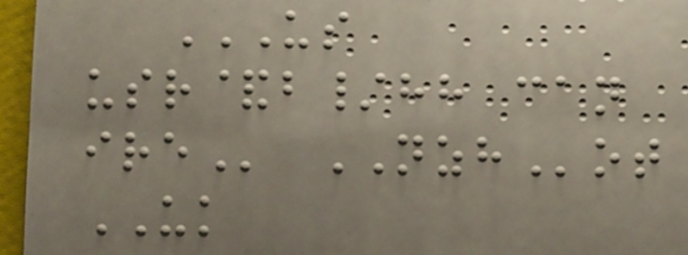US
USR&B/HH CAN
IRE NZHot
UK
